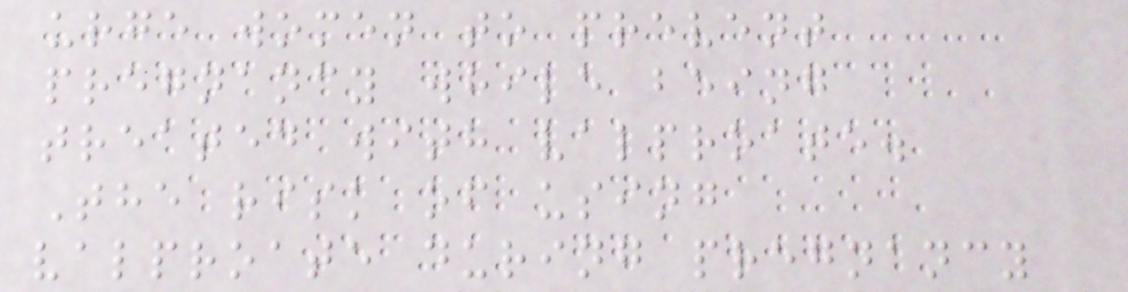urge women to prevent
pregnancy while being
treated with valproate.
The risk of using
valproate during pregnancy
